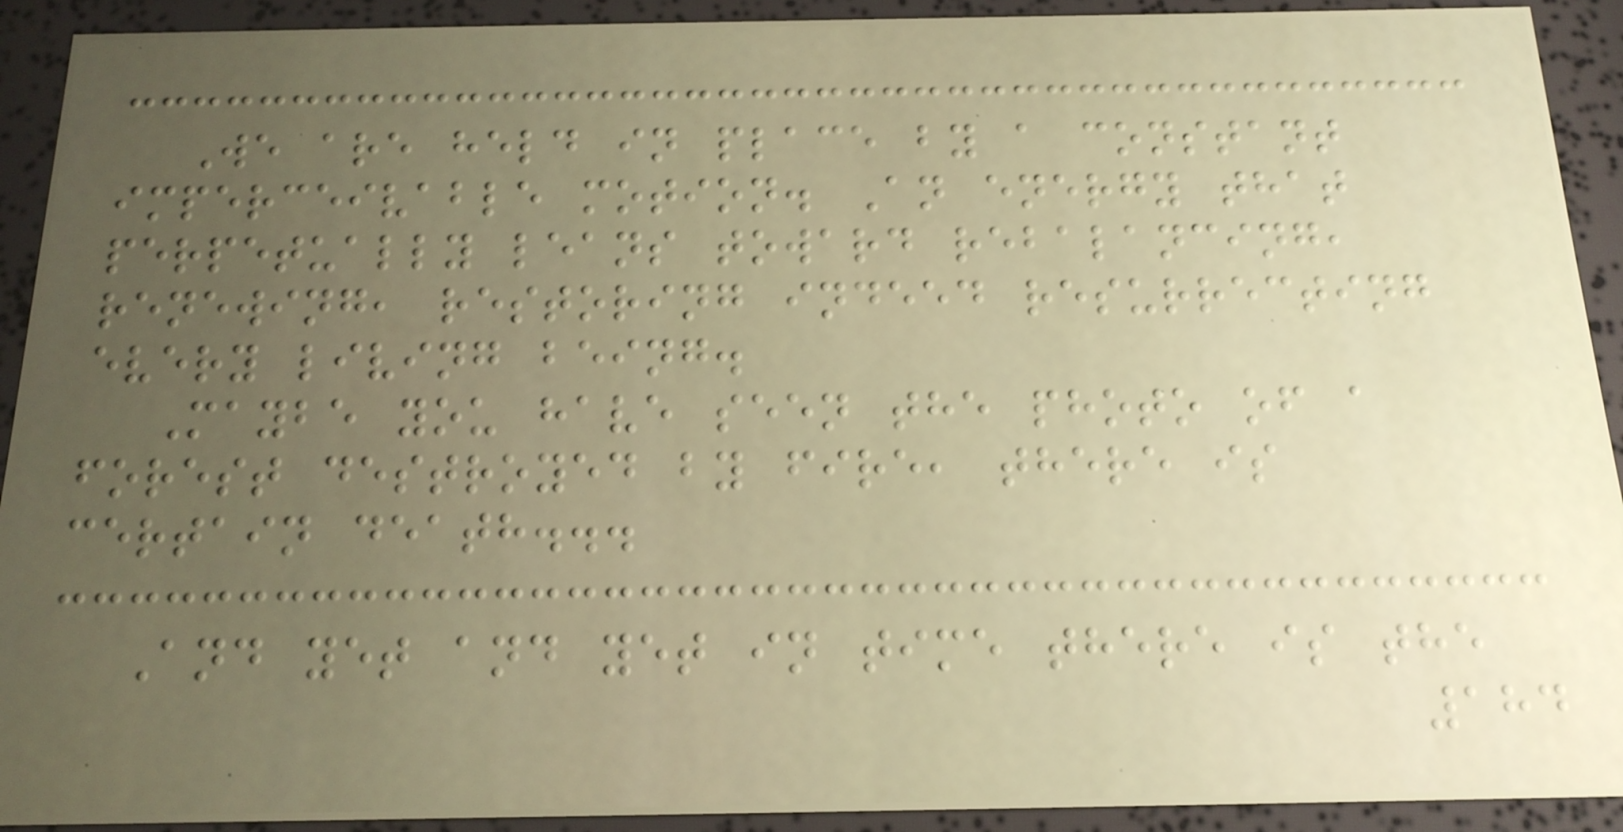We are held in place by a constant
imperceivable motion. An energy that
perpetually leans toward rebalancing,
renewing, restoring indeed resurrecting
every living being.
Maybe you have seen the photo of a
forest destroyed by fire, there is
certain death...
And yet and yet in time there is the
184
